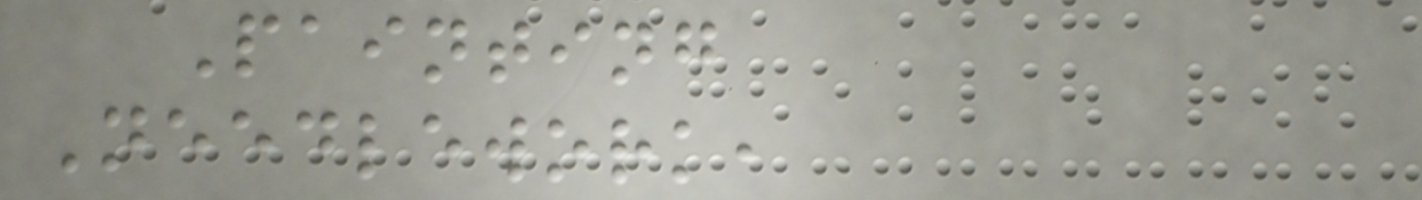Painting
Needlework,
